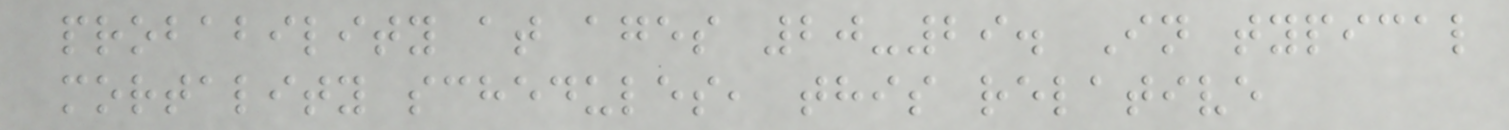probability at ages 20-29. In typical
mortality schedules, this relative
